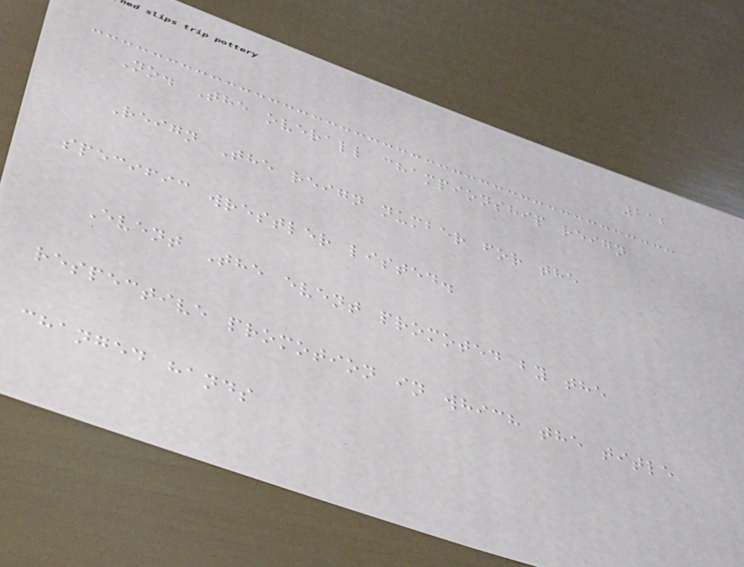212
No. The overall championship reign
Reign The reign number for the
specific wrestler listed.
Event The event promoted by the
respective promotion in which the title
changed hands
